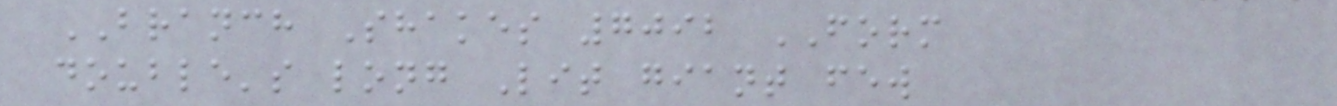BRANCH Shakes 7092 FORM
double's long Lit giant few
